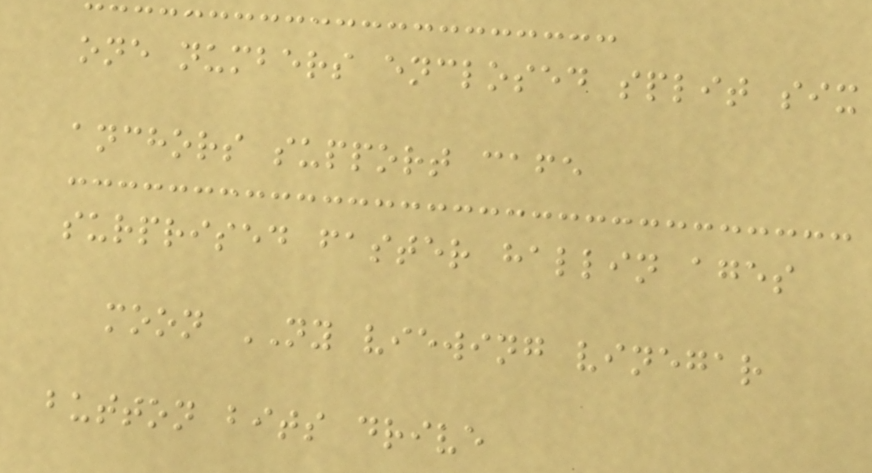one numbers enclosed split six
anchors support cafe
surprised faster hallin ages
moon NY viewing vinegar
button bits drive
